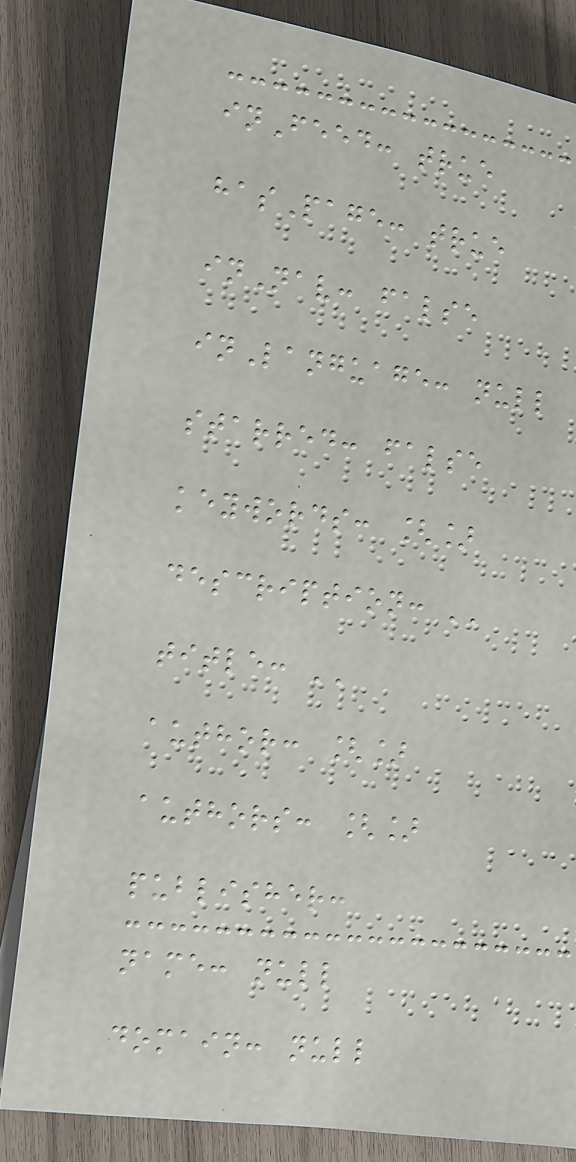inFeed: true
hasPage: true
inNav: false
inLanguage: null
starred: false
keywords: []
description: ''
title: ''
author: []
authors: []
publisher:
name: null
domain: null
